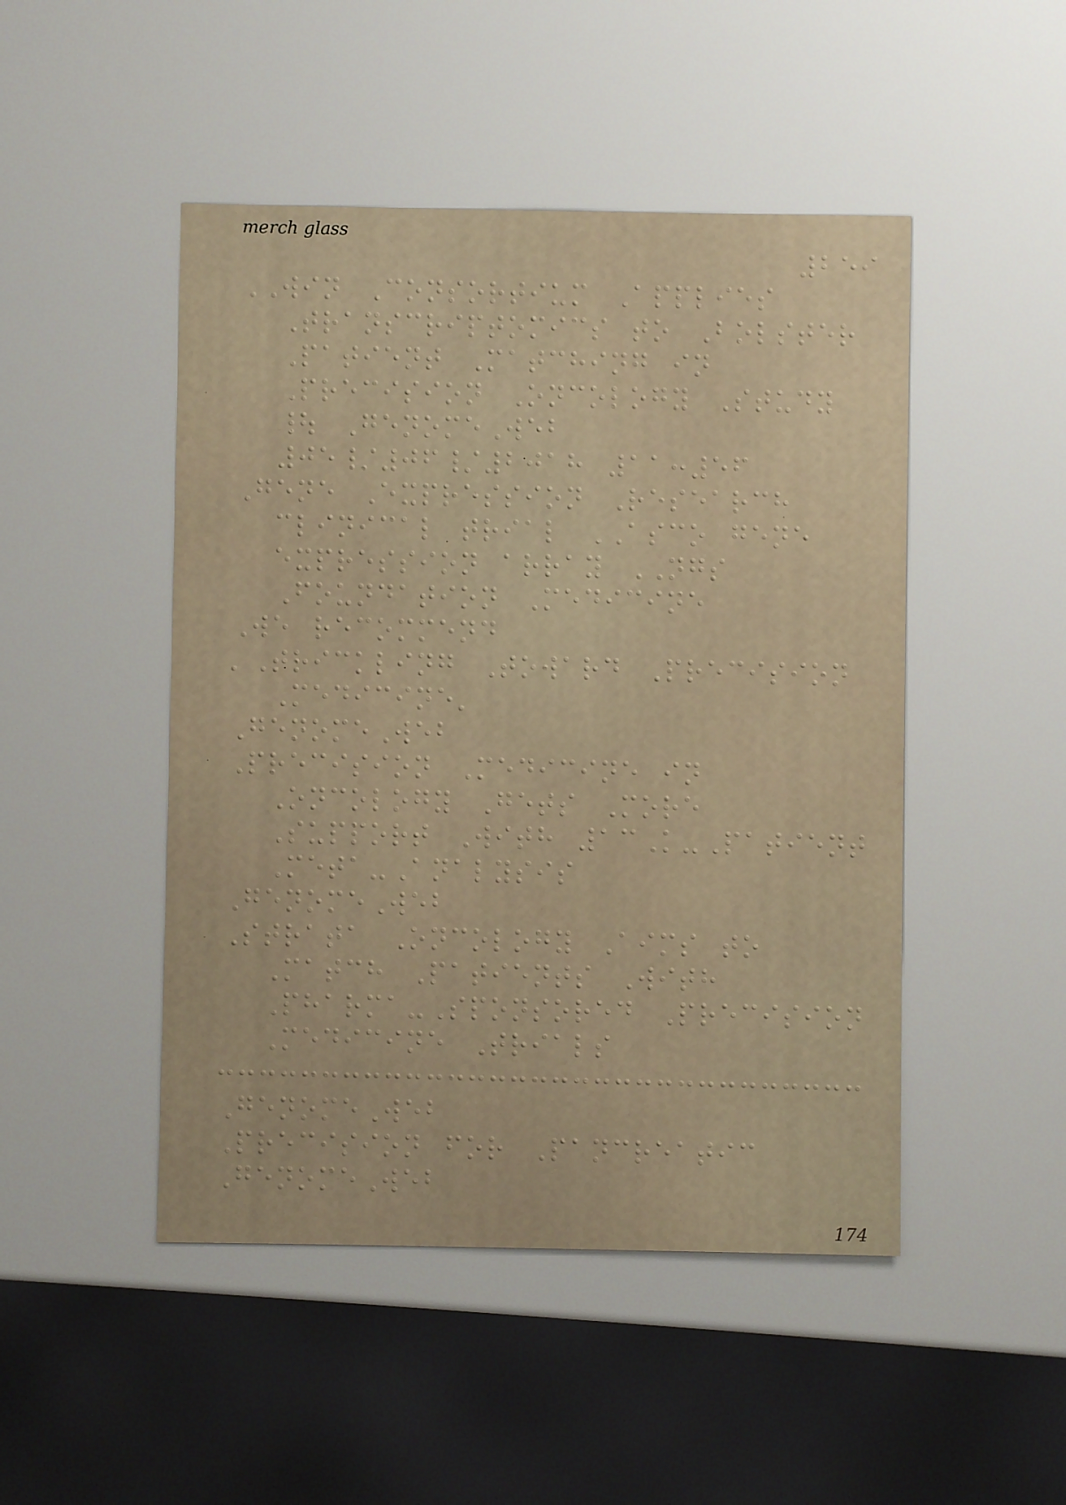259
WIN Consortium Applies
Transcriptomics to Bolster
Patient Matching in
Precision Oncology Study
| GenomeWeb
05/06/2018 11:56
Gene Expression Research
clinical trial ASCO gene
expression array NGS
Foundation Medicine
We recommend
'Trickling Toward Precision
Medicine'
GenomeWeb
Precision Medicine in
Oncology Gets More
Support With 13K-Patient
Meta-Analysis
GenomeWeb
Strata Oncology Aims to
Match Patients With
Pharma-Sponsored Precision
Medicine Trials
GenomeWeb
Precision for Pancreatic
GenomeWeb
